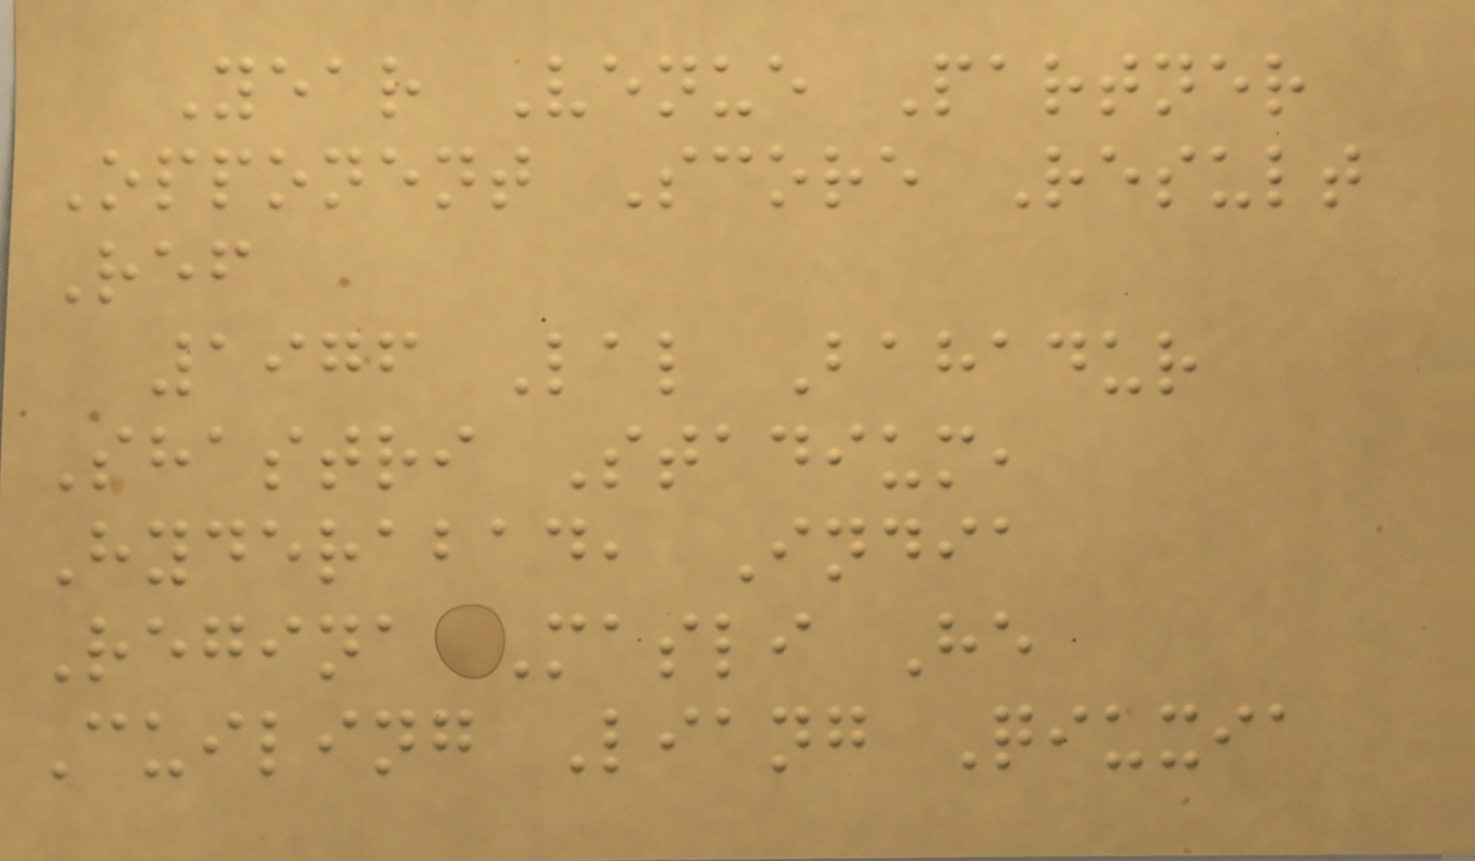Year Venue Partner
Opponent Score Result
Ref
1976 Lal Bahadur
Shastri Stadium,
Hyderabad, India
Regina Masli He
Cuiling Liang Qiuxia
